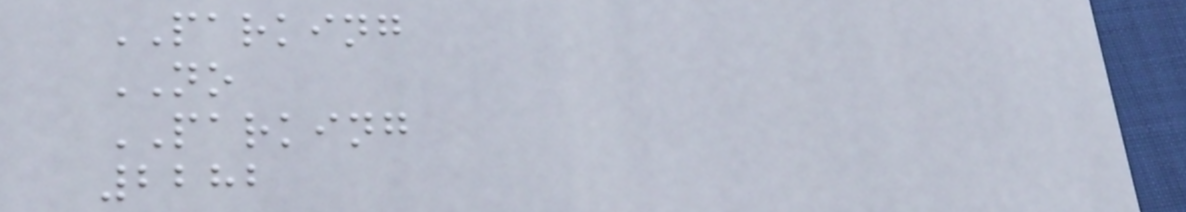PARKING
NO
PARKING
2282
